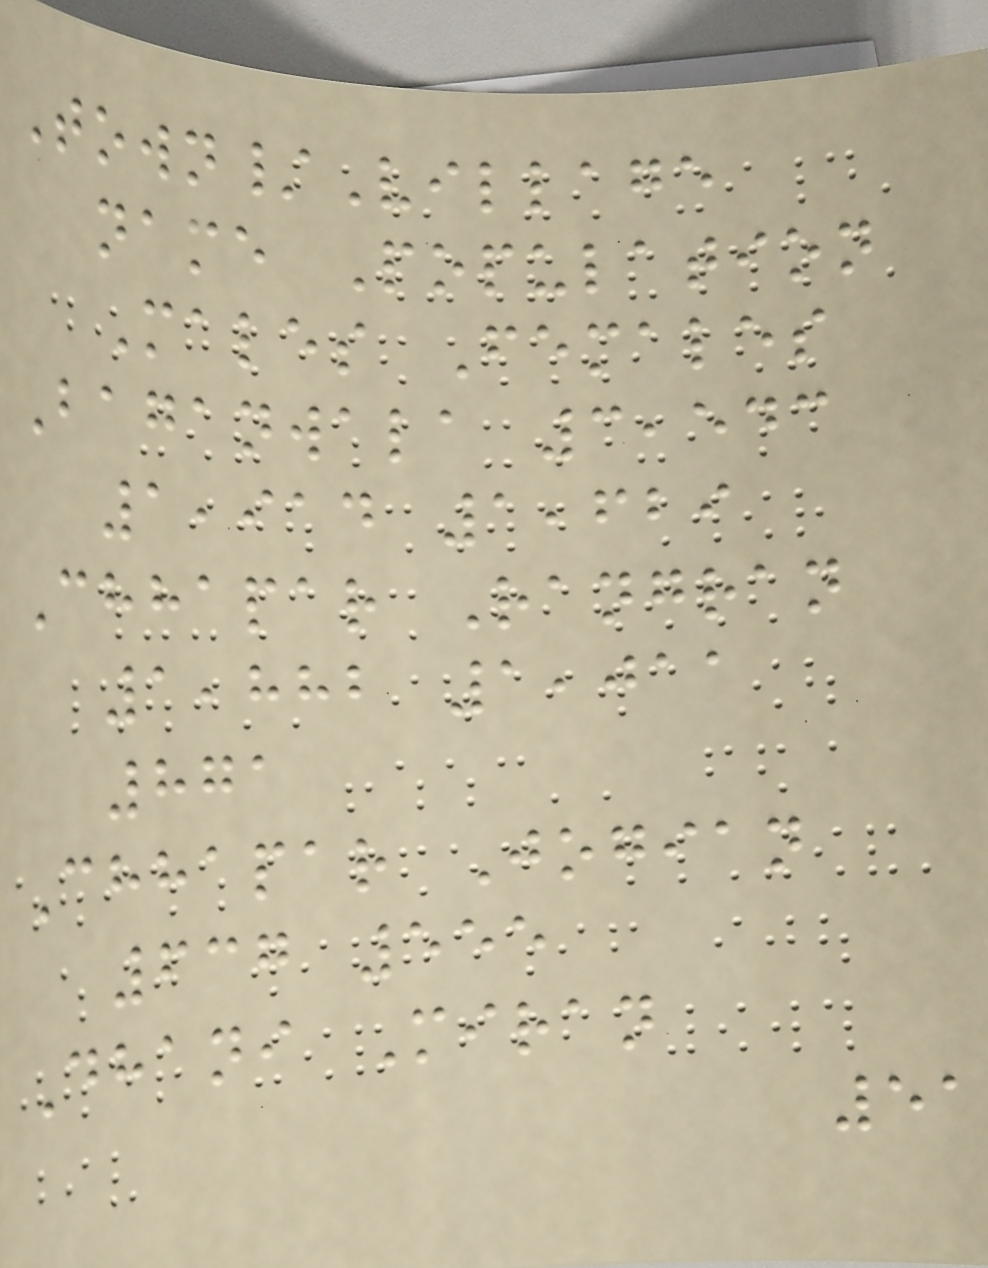Town/Village
name Population
Males Females
Baganwala 3,543
1,914 1,629
Chhapar Rangran
1,882 1,011
871
Chhapar Jogian
637 555
Dhani Miran
51
